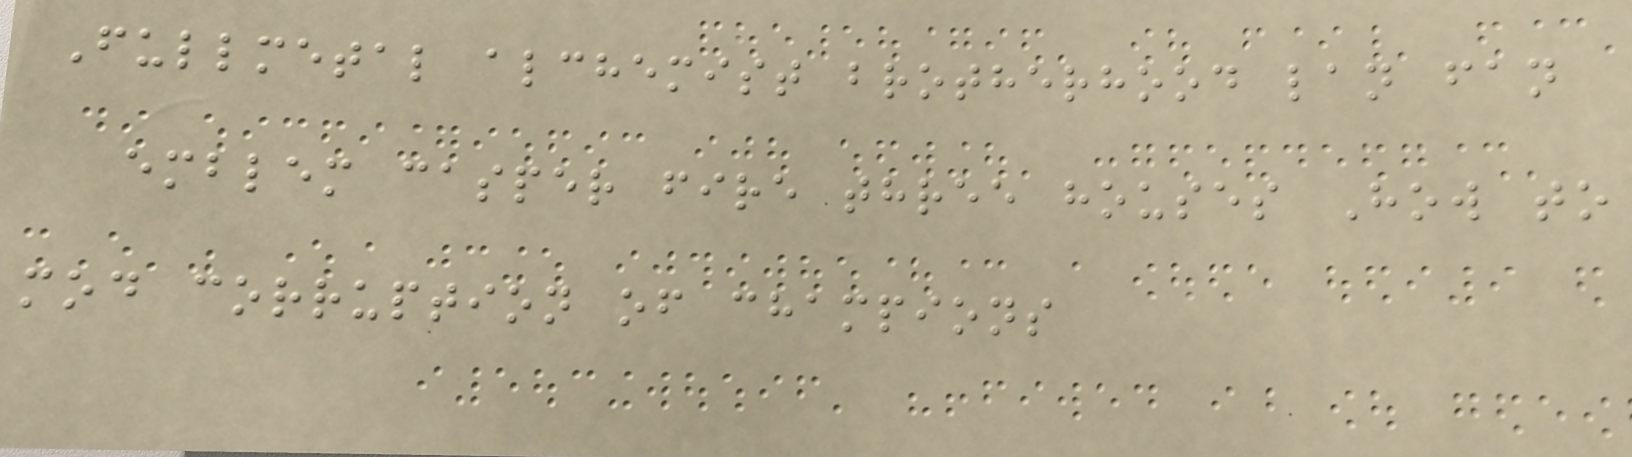Fullmetal alchemist brotherhood lan fan
emblem casper fire three houses How to
mod corruption of champions
